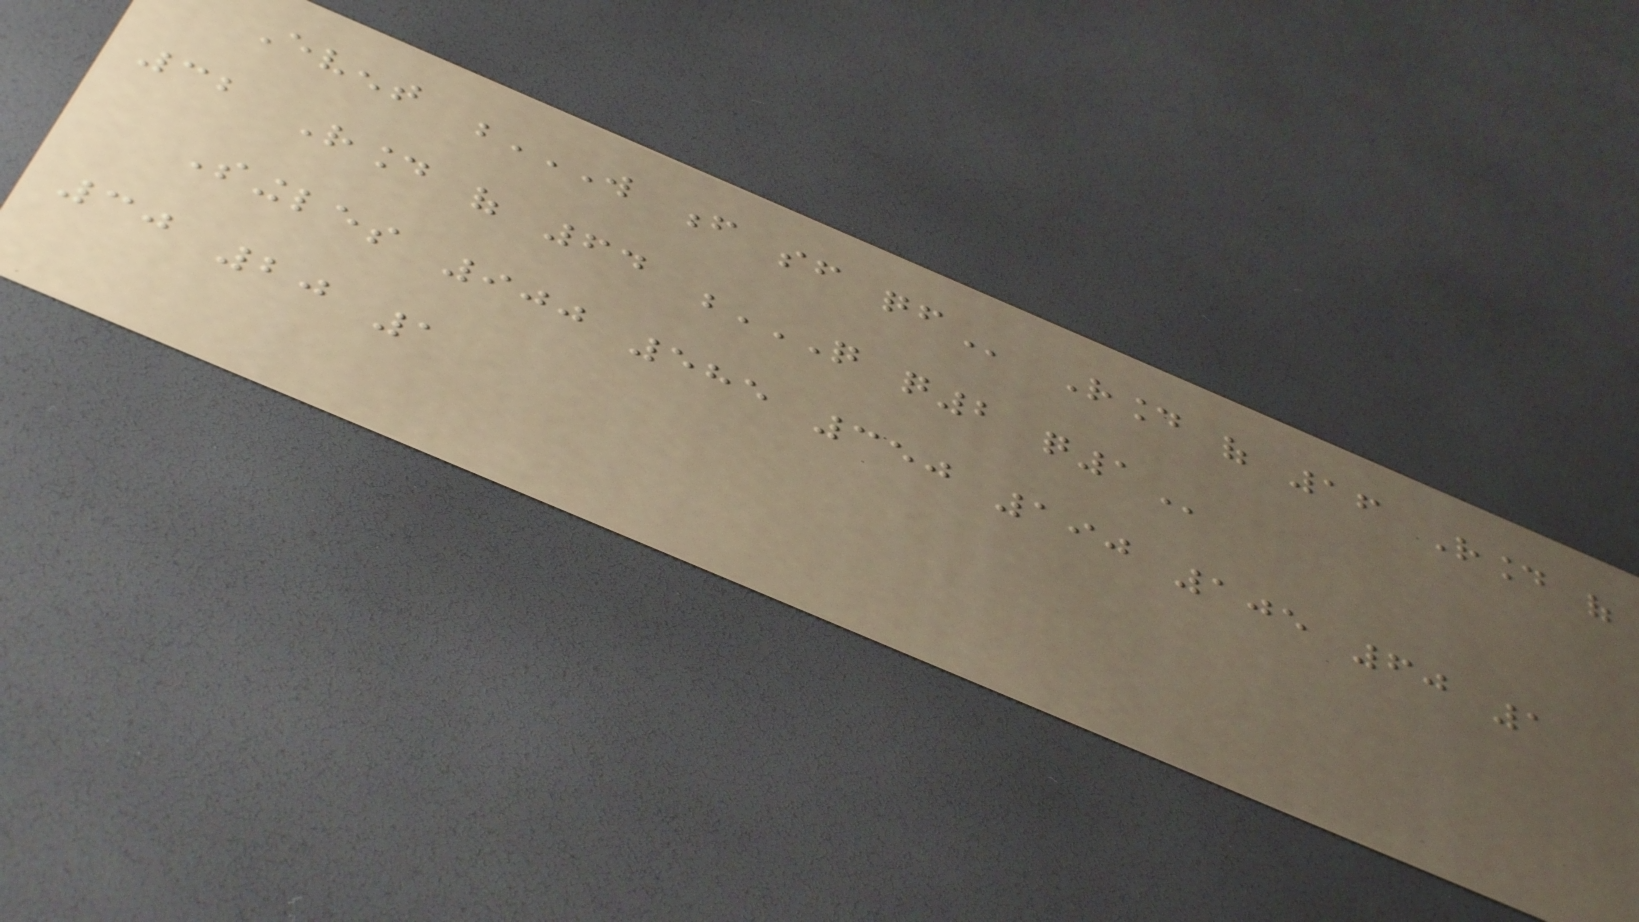Event W F SF QF Round of 16 Round of
32 Round of 64 Q Q2 Q1
Singles 900 585 350 190 105 60 1
30 20 1
